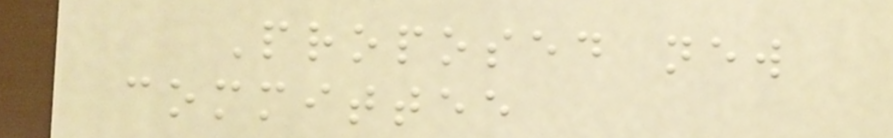Proposed new
committee
